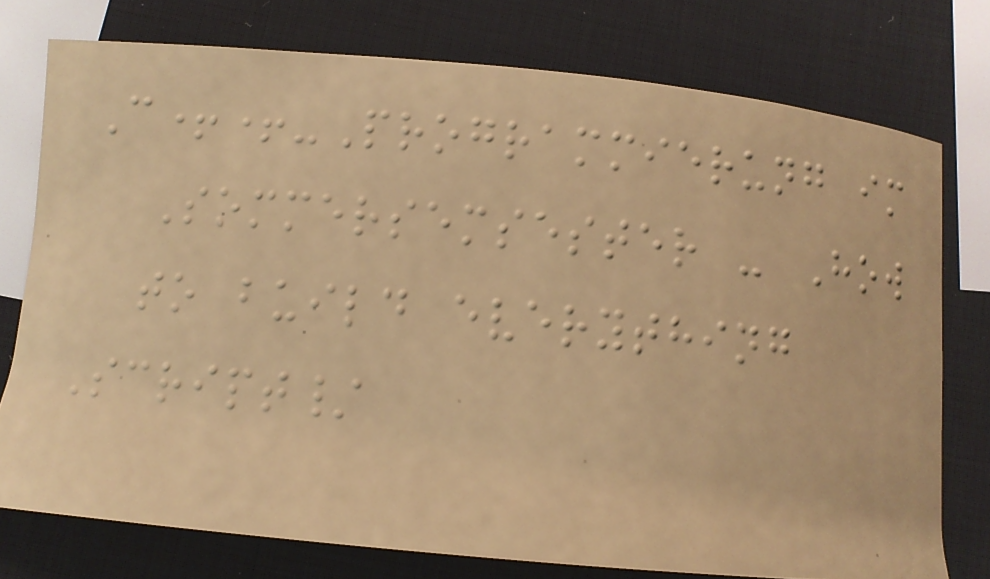C++-Programmierung im
Sommersemsester - How
to build everything
Script/
